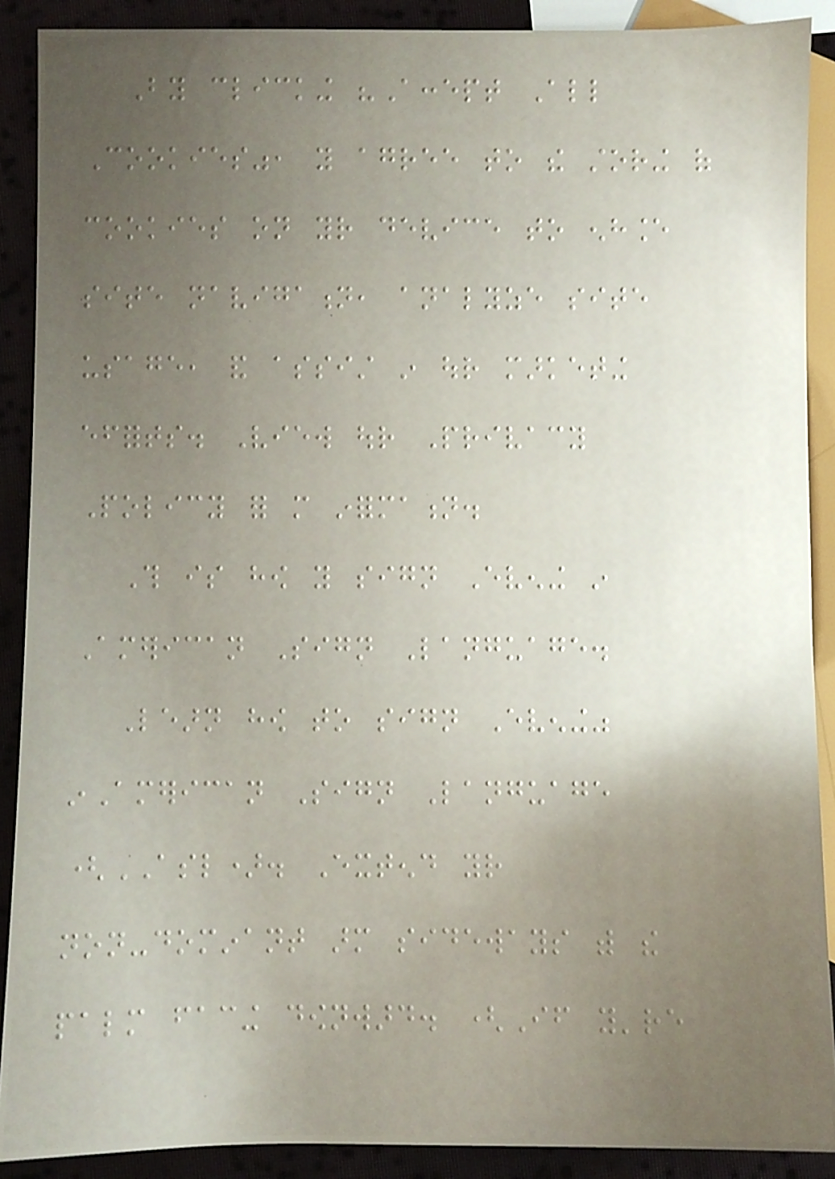By clicking "Accept All
Cookies", you agree to the storing of
cookies on your device to enhance
site navigation, analyze site
usage, and assist in our marketing
efforts. View our Privacy
Policy for more information.
This is how you sign Evening in
American Sign Language.
Learn how to sign Evening"
inAmerican Sign Language
(ASL). Extend your
non-dominant arm sideways with the
palm facing downward. (If you're
